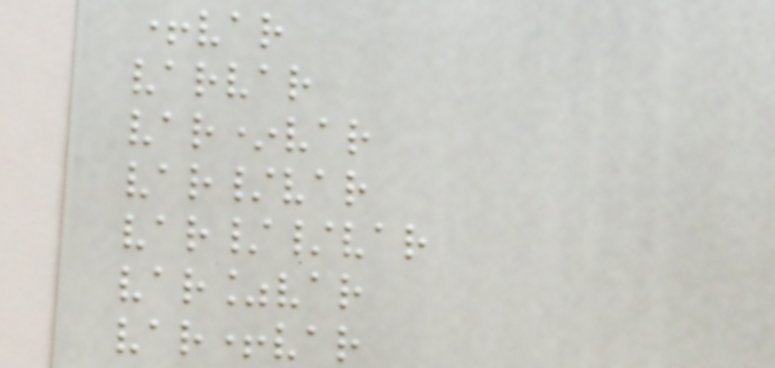+var
varvar
var*var
var/var
var//var
var%var
var+var
